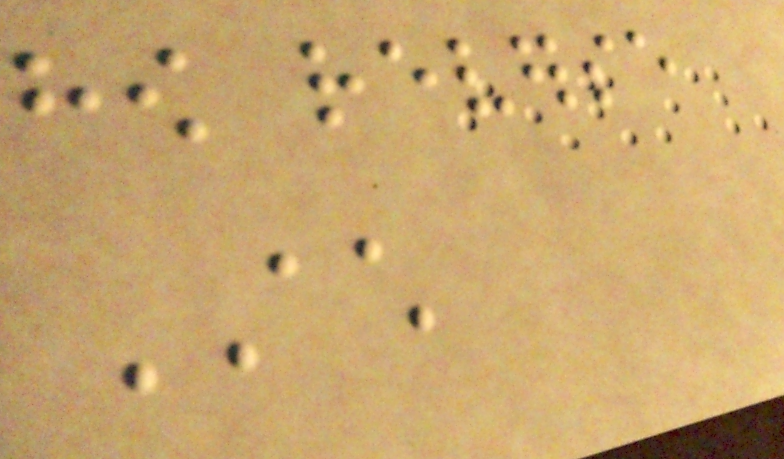how reverse
ACH
